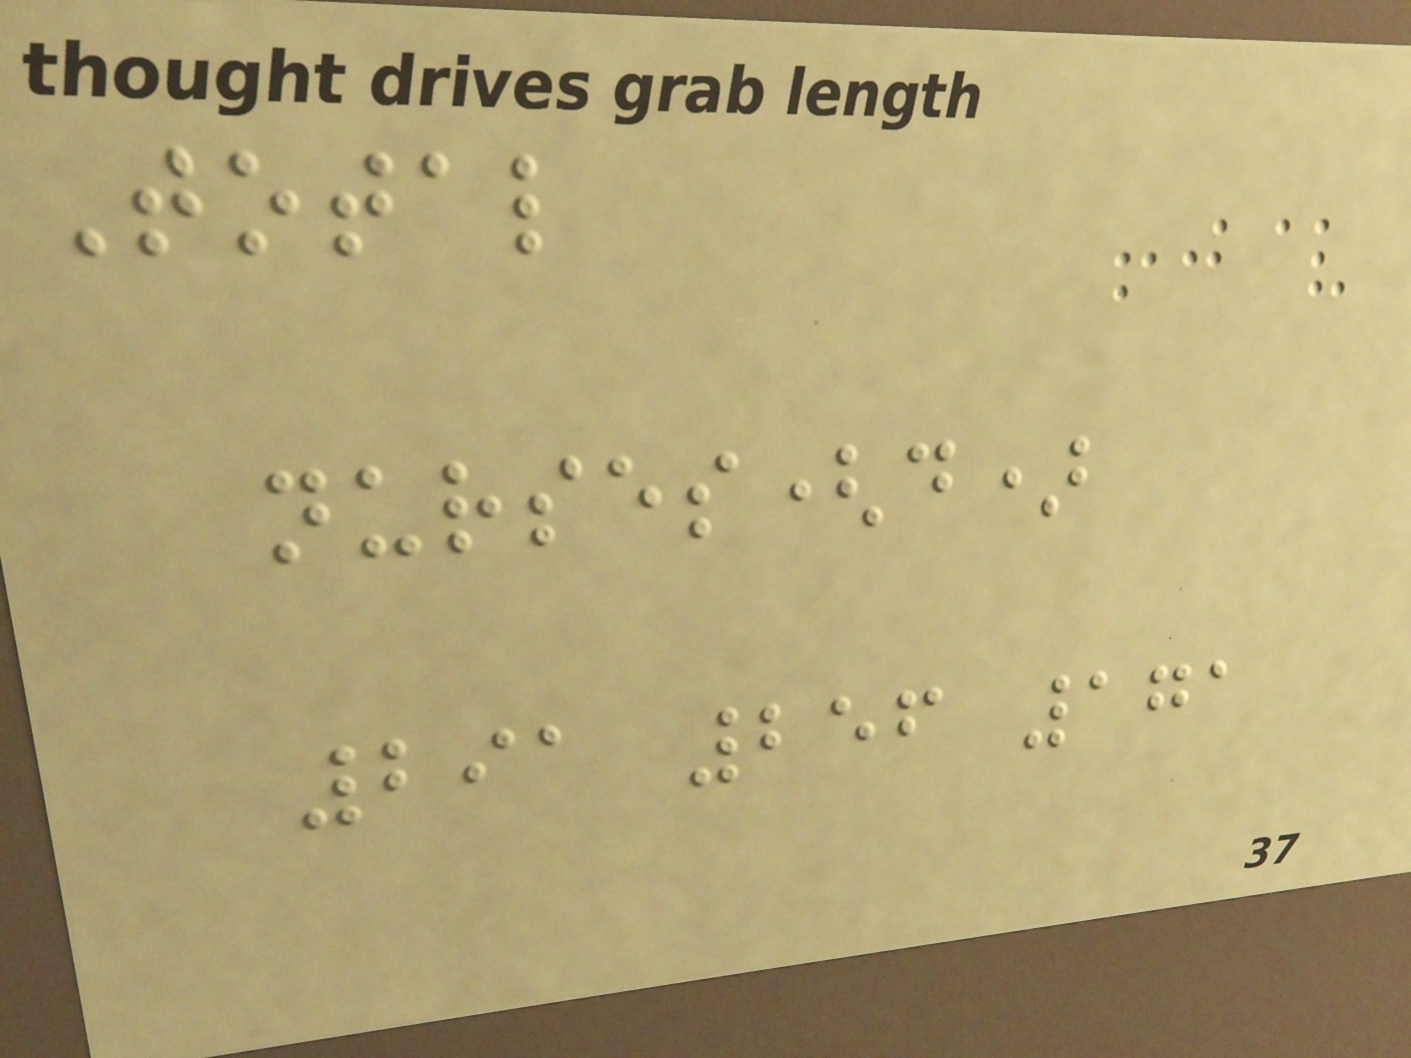Total
nurses(d)
291 256 171
